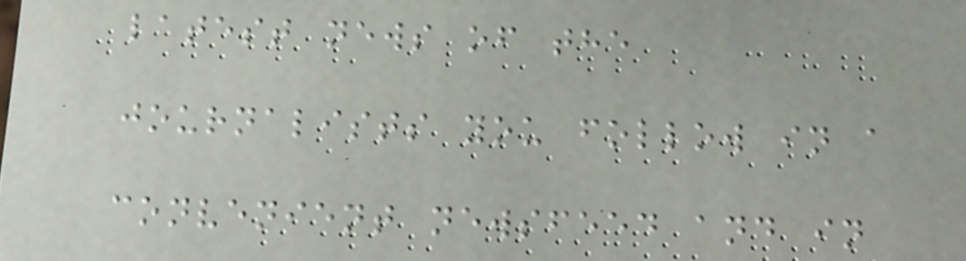latest news of the
journalists you follow in a
convenient newsfeed and in
